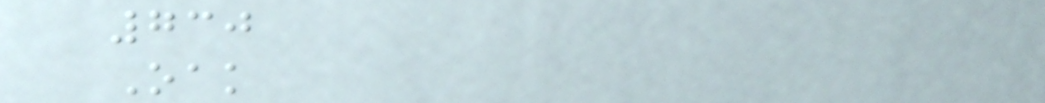730
Oak
